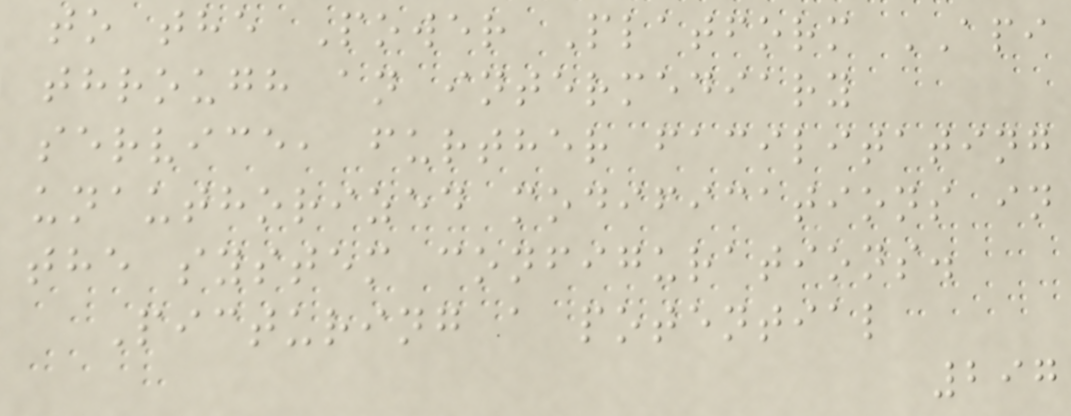to the Power Platform API
through an intermediary
service, further facilitating
unauthorized modifications in
the system configurations.
Picturing a potential
297
